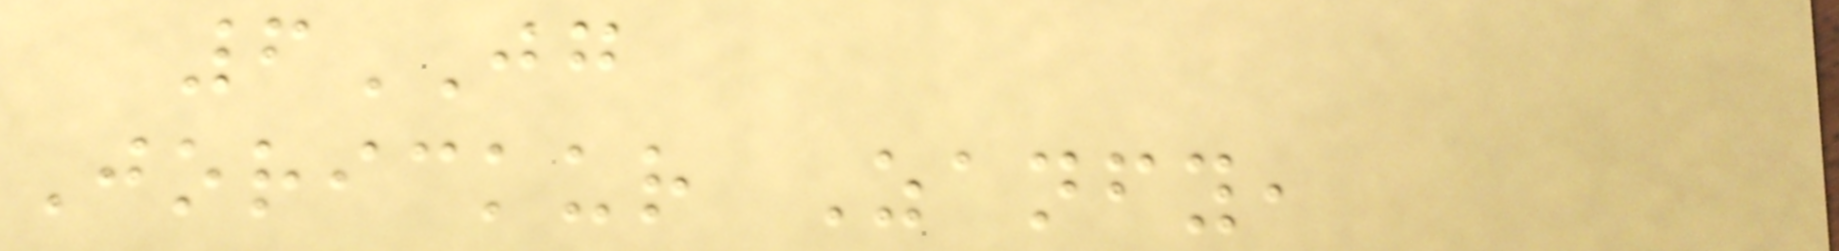6JG
Jorickur Zanfy,
